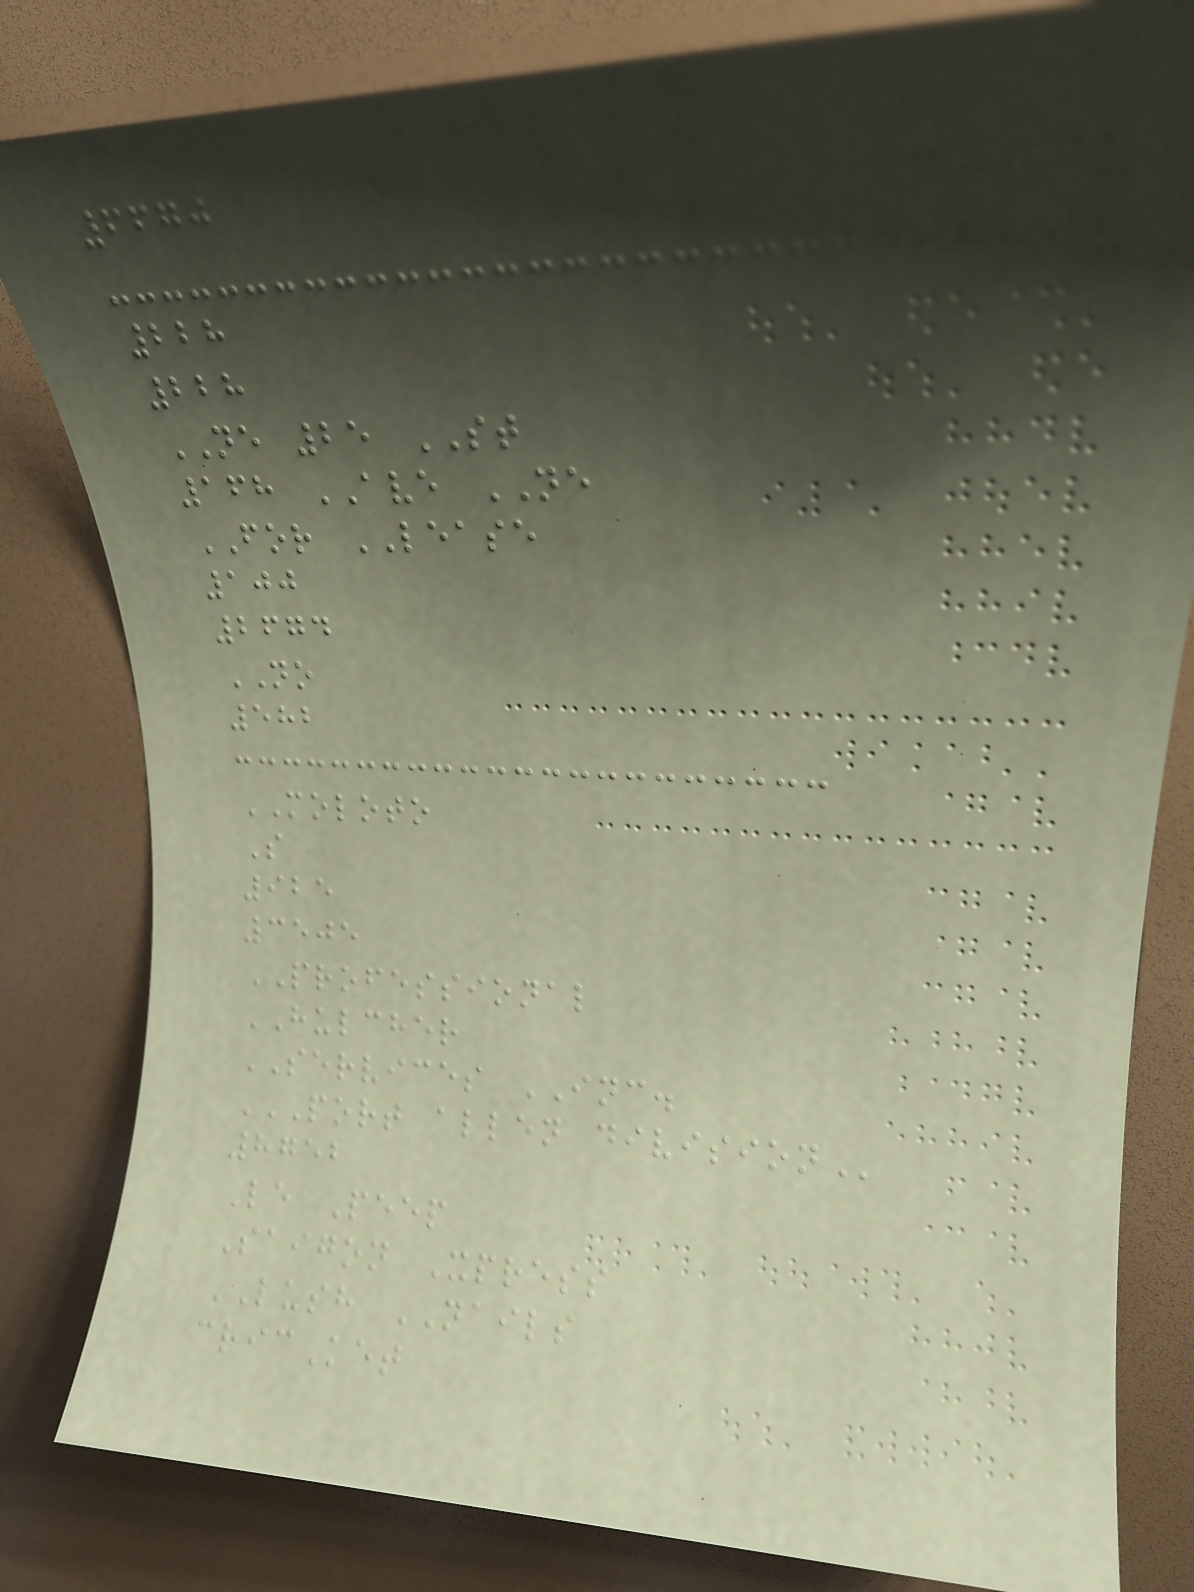6670
228
228
NE 25 ST
168 AVE NE
FOR LEASE
100
2674
NO
582
MOLOTO
S
925
3505
PROFESSIONAL
HULCHER
SERVICES INC.
PORT ALLEN DIVISION
8752
Le Peep
Saigon Xpress
LUSH NAILS
cricKet
